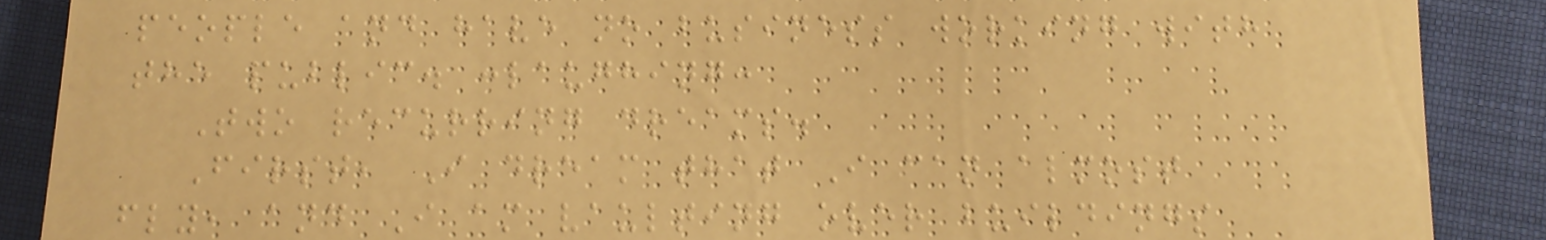people and have no business working with
the public. :laughing:
Two recurring dreams.
First, I dream that I can almost
fly, and I am vaulting over buildings
